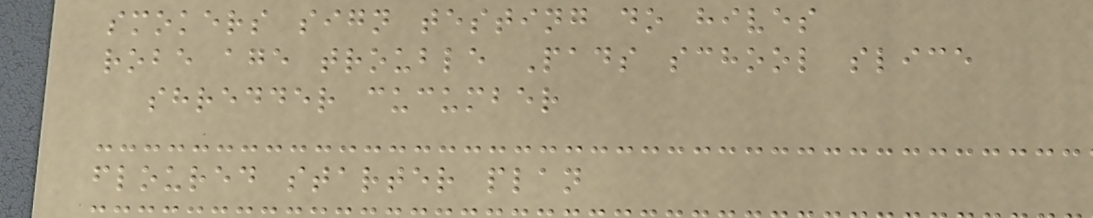smokers sign testing do hives
robe age trouble Pads school slice
shredder cucumber
floured starter plan
